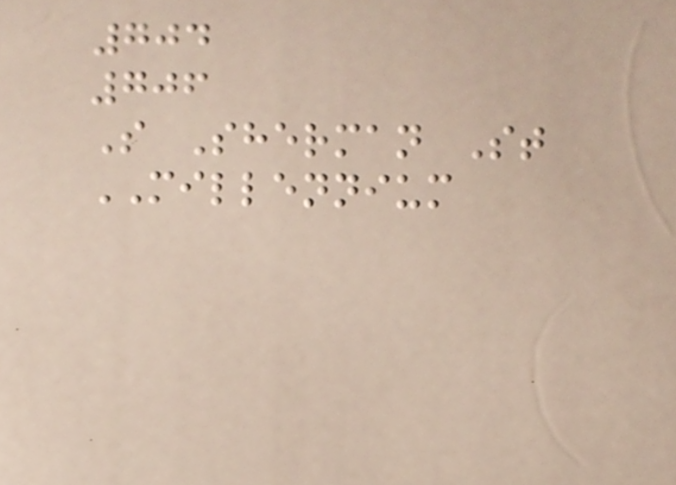704
706
S Sherman St
MILLENNIUM
